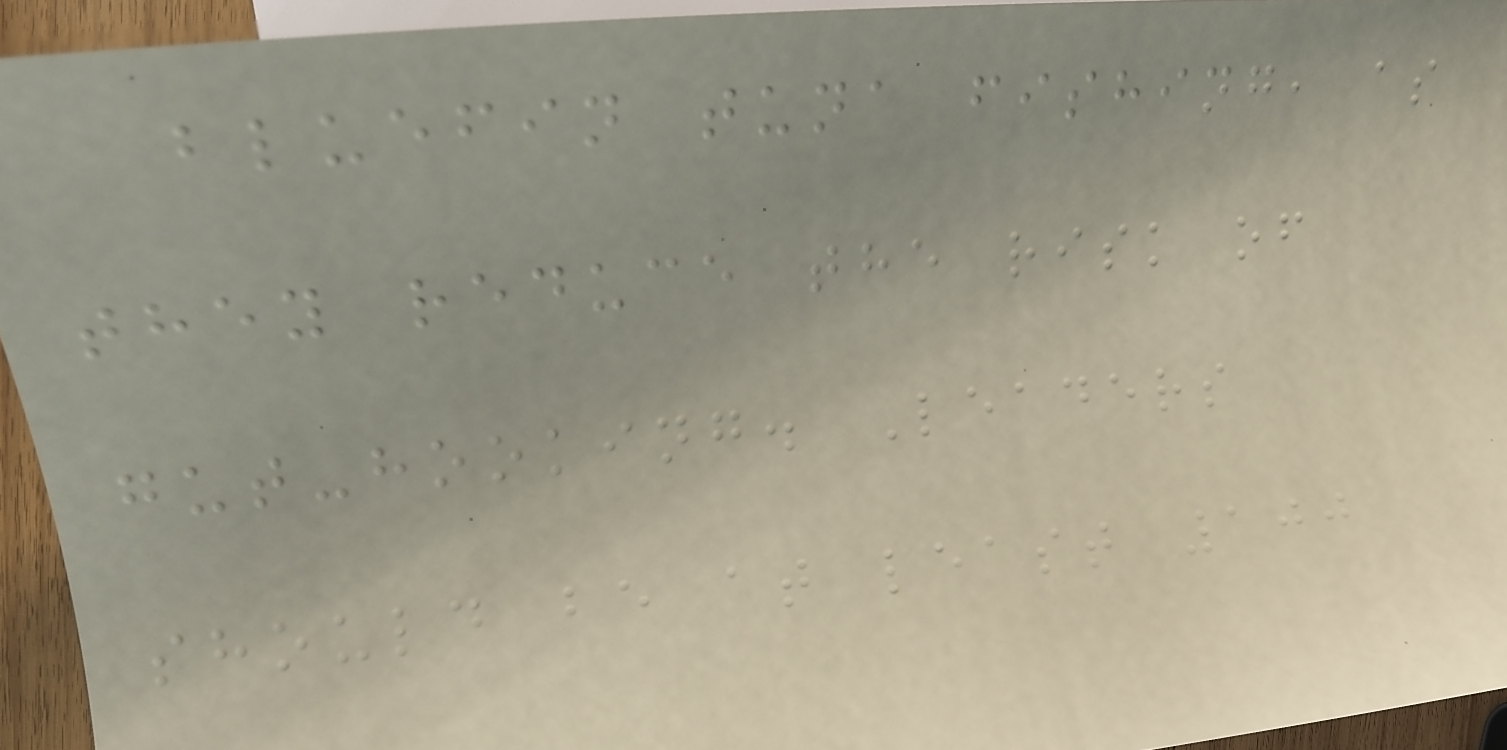bluefin tuna fishing, as
they reduce the risk of
gut-hooking. Leaders
should be at least 100
